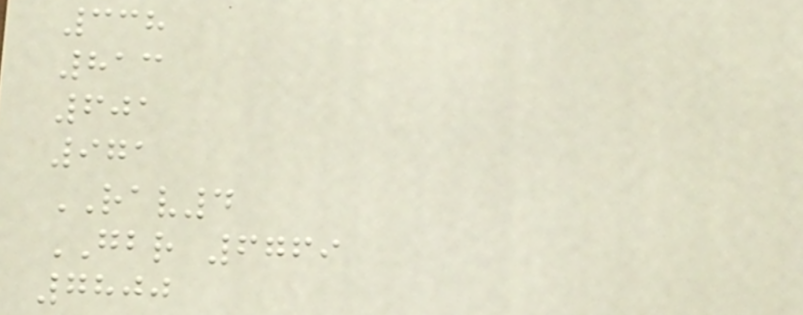338
813
601
971
RAV4
GBR 6769
7800
